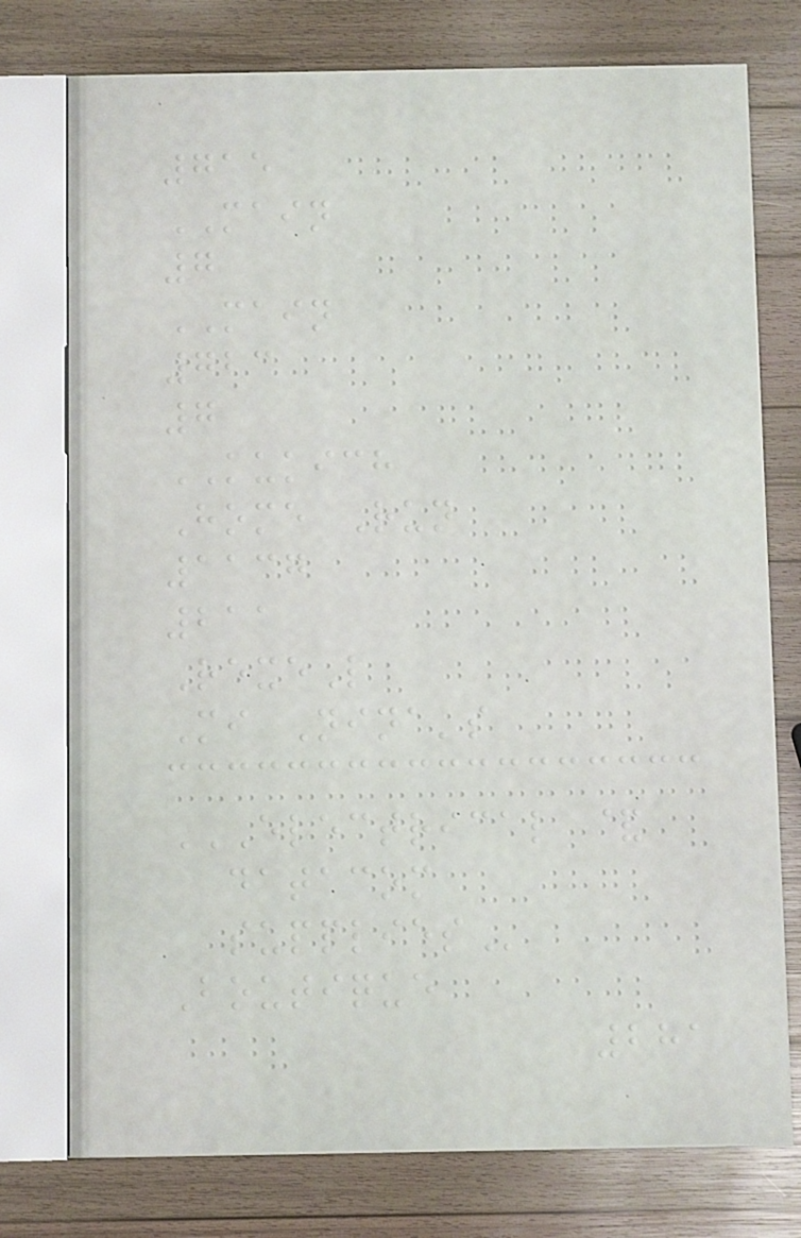715
MAIN
7
MAIN
723
7
KUKICH
Home Run
1137
211
RexeL
Mi Nina's
ELECTRICAL &
DATACOM
SUPPLIES
Boutique
281
